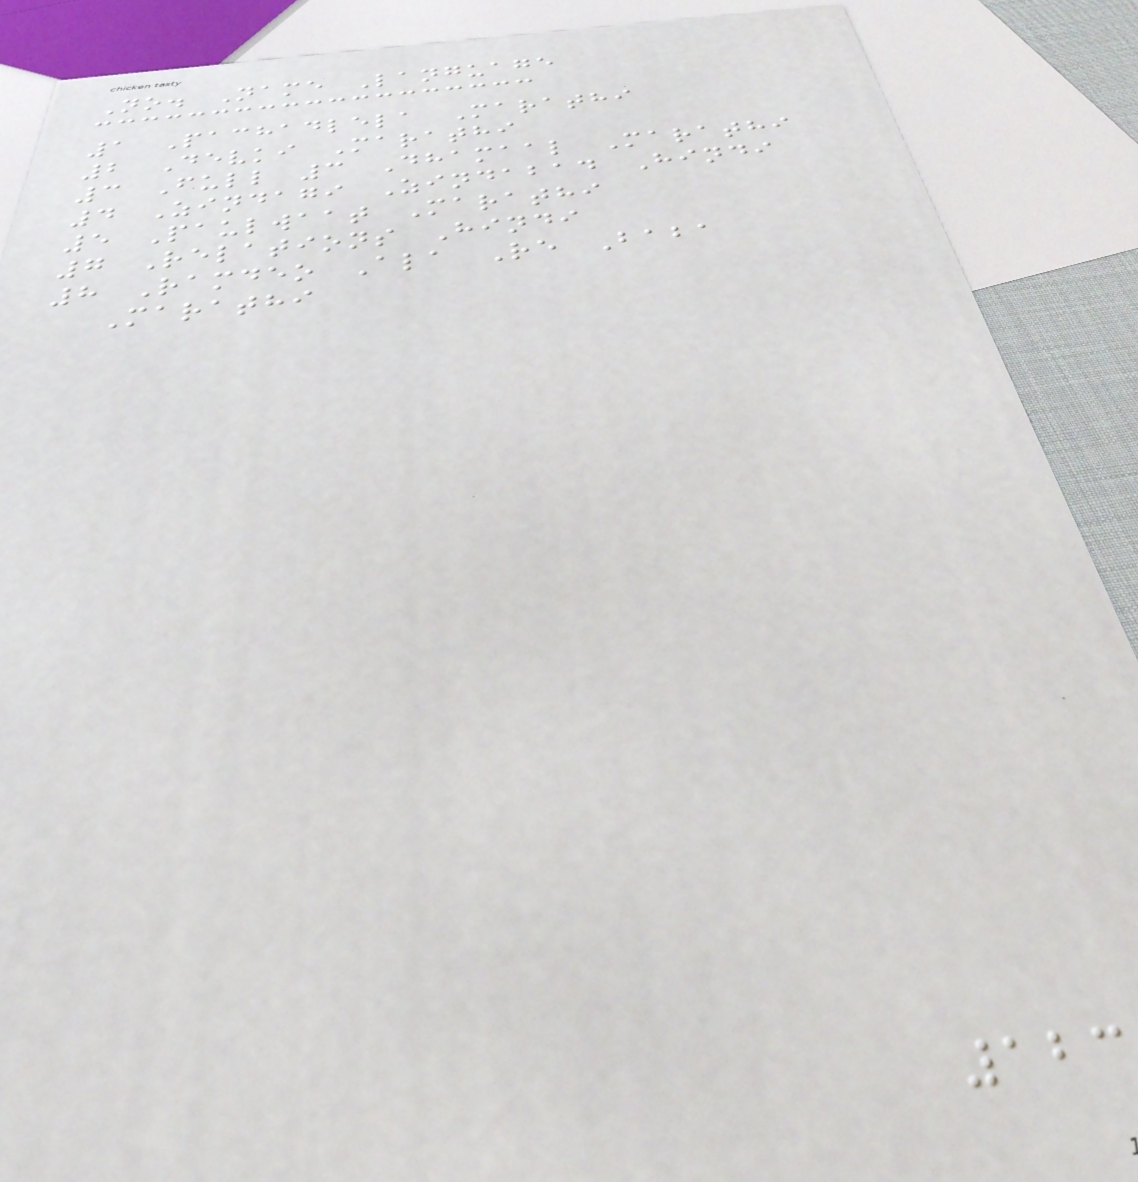No. Name Language
1 Pachadlela Marathi
2 Devki Marathi
3 Full 3 Dhamaal Marathi
4 Zindagi Zindabad Hindi
5 Paulwaat Marathi
7 Relations Hindi
8 Ramdeo Ala Re Baba
Marathi
123
